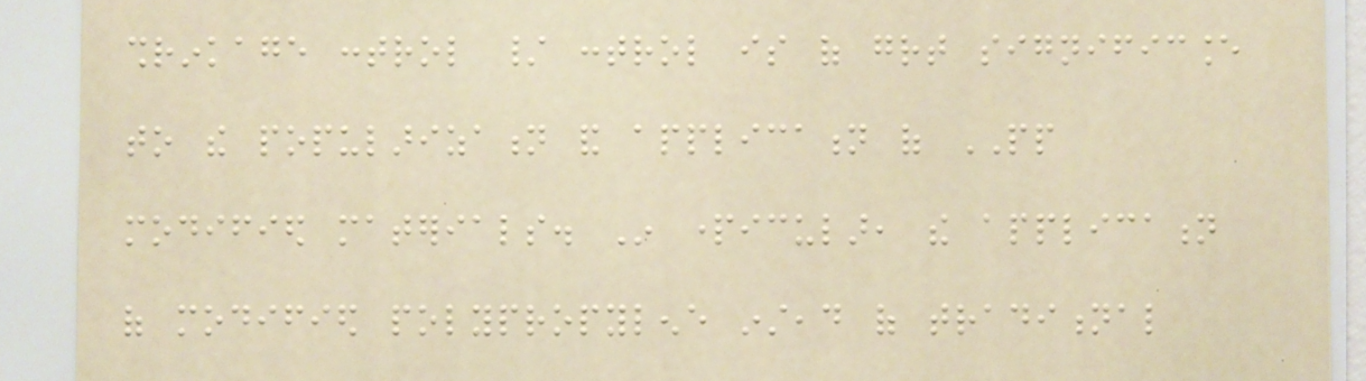shrinkage control / control is of great significance
to the popularization and application of PP
modified materials. In particular, the application
of modified polypropylene instead of traditional
